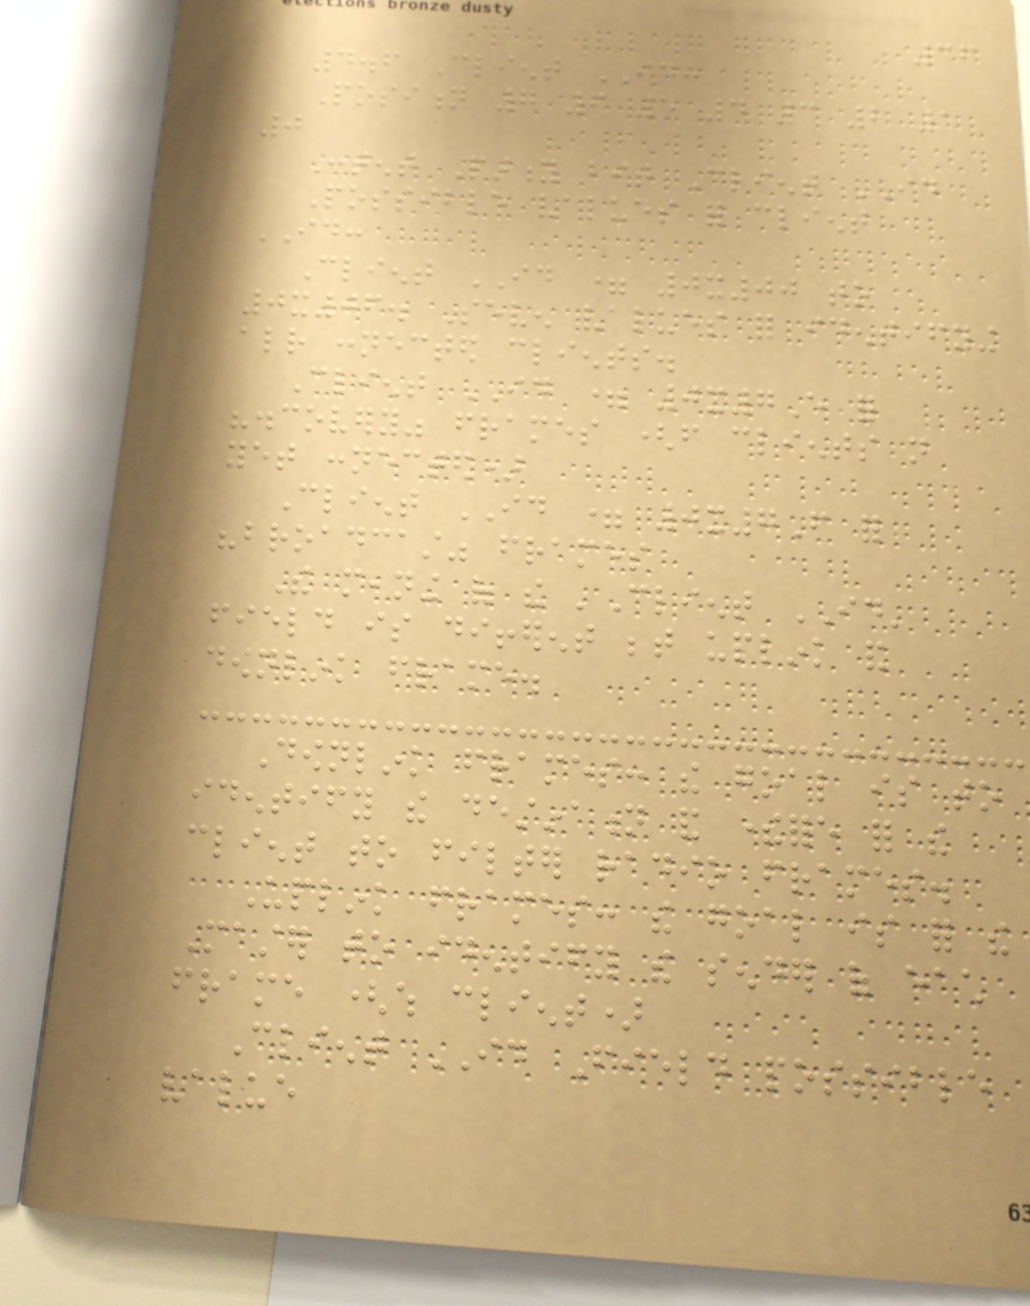36
4.6 Client ID:
Position 7 6 5 4 3 2 1
0
Content Parity bit Client ID
Possible values for client
ID:
Client ID = 0x00 to
0x06. Seven values for identifying
already connected clients.
Client ID = 0x7E for
"discovery" frames (from clients not
yet connected)
Client ID = 0x7F for
"broadcast" frames
The meaning of the 'Client ID'
field is different between uplink and
downlink frame.
Downlink frames: the goal is to
identify the destination and therefore for the
client to filter radio frames.
Uplink frames: the goal is for the
Master to identify the sender of each
frame (which client)
Client ID Field possible
value
